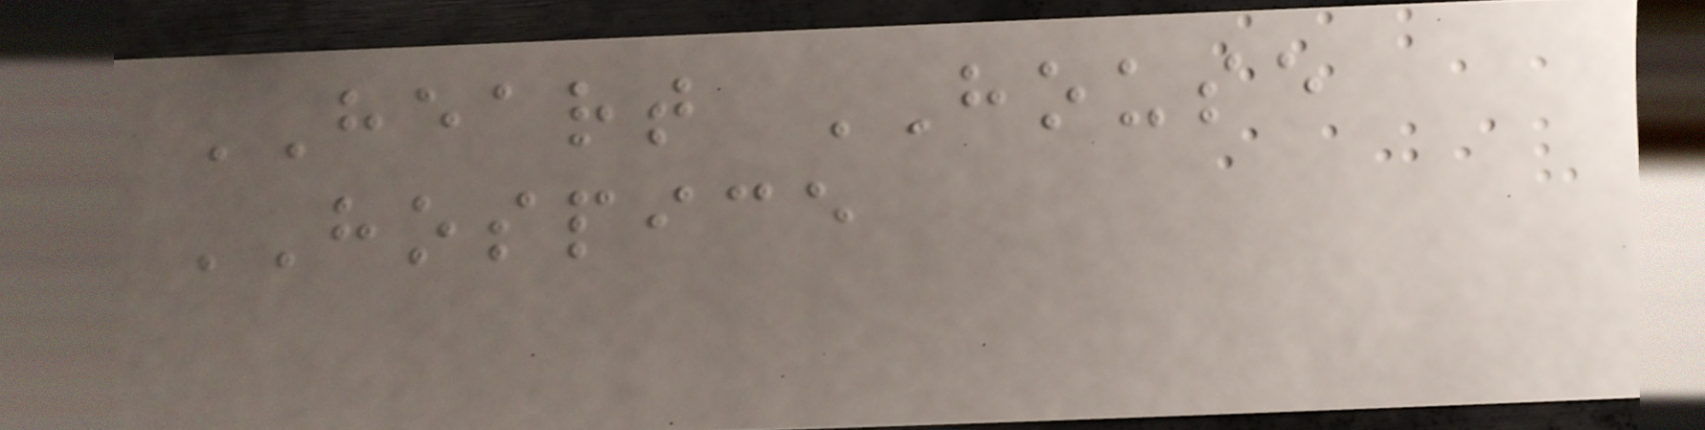HEART HOUSE
HOSPICE
